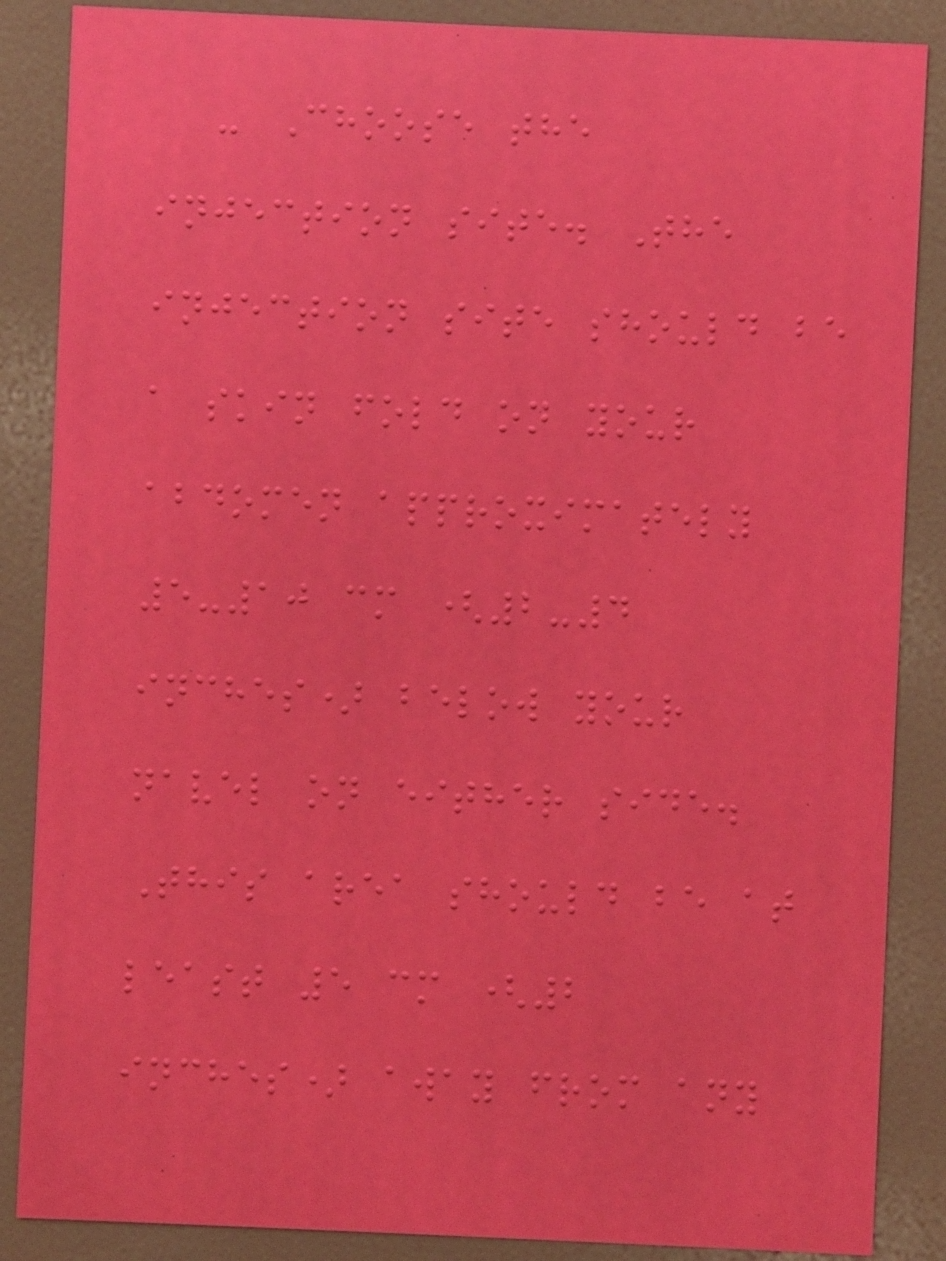- Choose the
injection site. The
injection site should be
a skin fold on your
abdomen approximately
5-10 cm (2-4
inches) below your
navel on either side.
This area should be at
least 5 cm (2
inches) away from any
